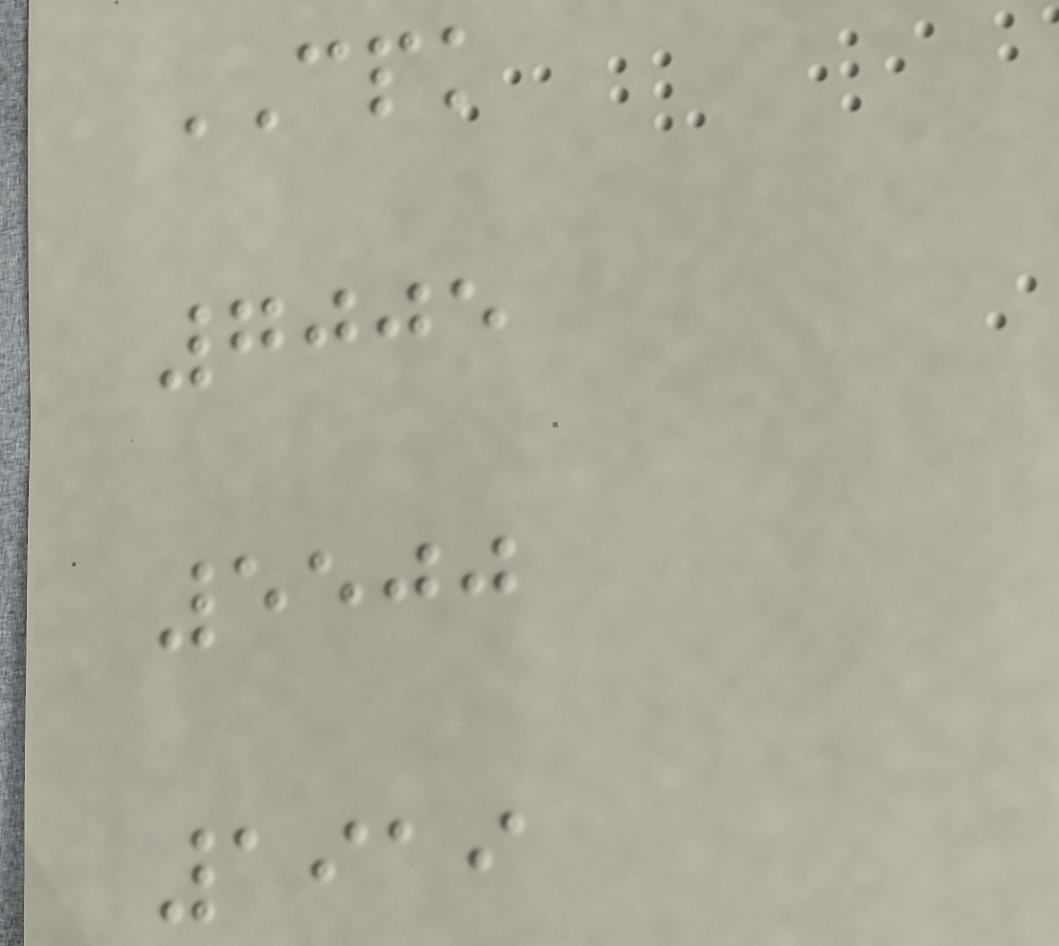CPK
7005
5500
1919
